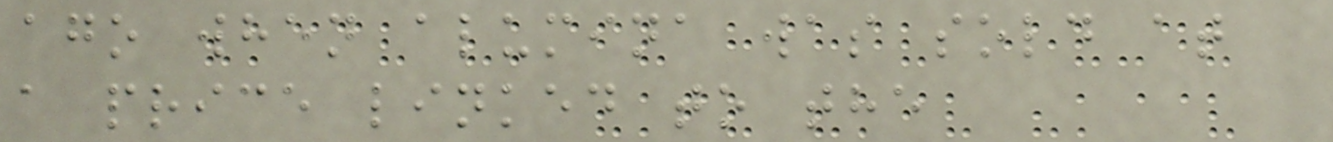ago when alumina was sold at
a price linked to the
